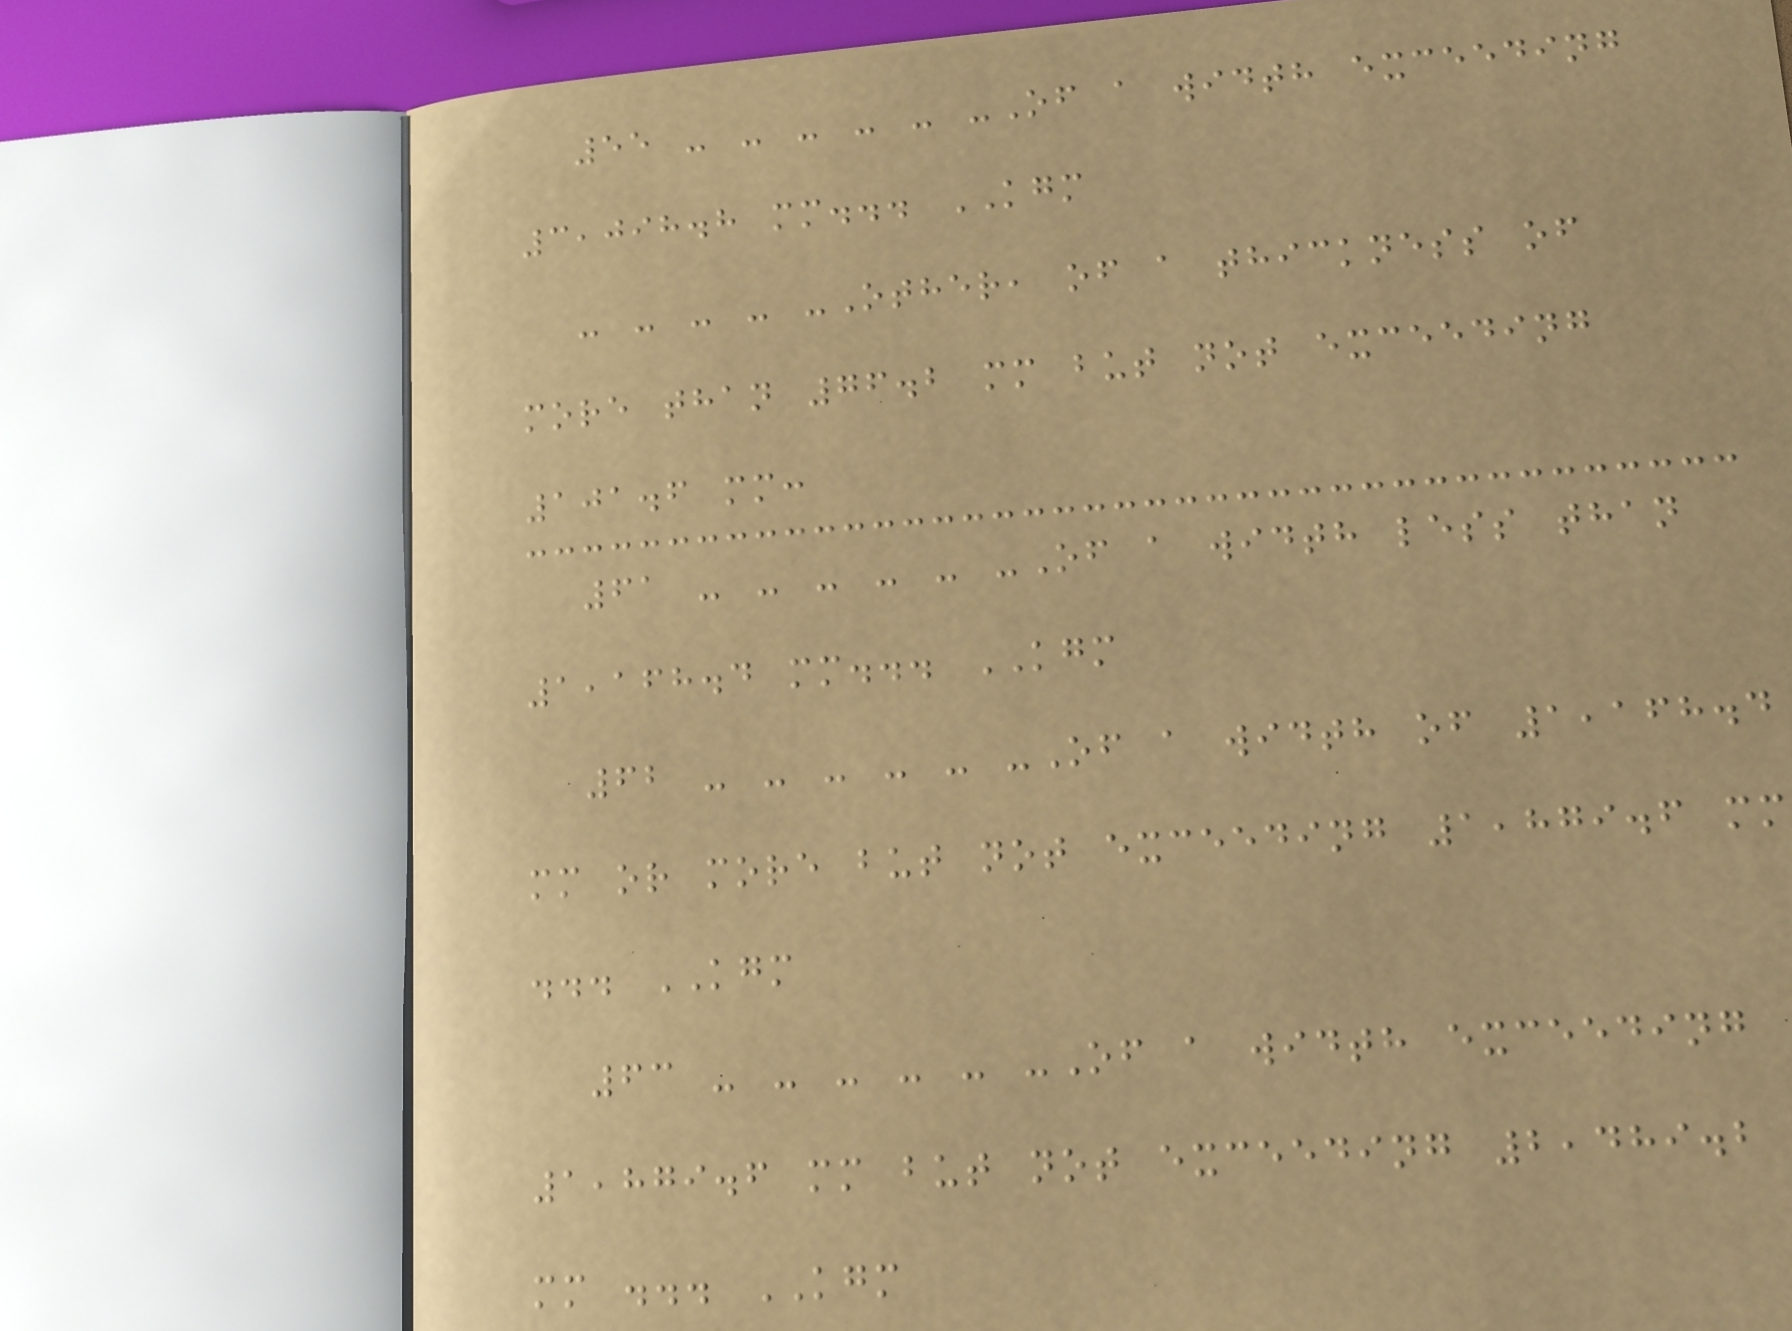55 - - - - - -Of a width exceeding
3,098.8 mm... KGM
- - - - -Other, of a thickness of
more than 76.2 mm but not exceeding
101.6 mm:
61 - - - - - -Of a width less than
1,168.4 mm... KGM
62 - - - - - -Of a width of 1,168.4
mm or more but not exceeding 1,879.6 mm
... KGM
63 - - - - - -Of a width exceeding
1,879.6 mm but not exceeding 2,489.2
mm ... KGM
